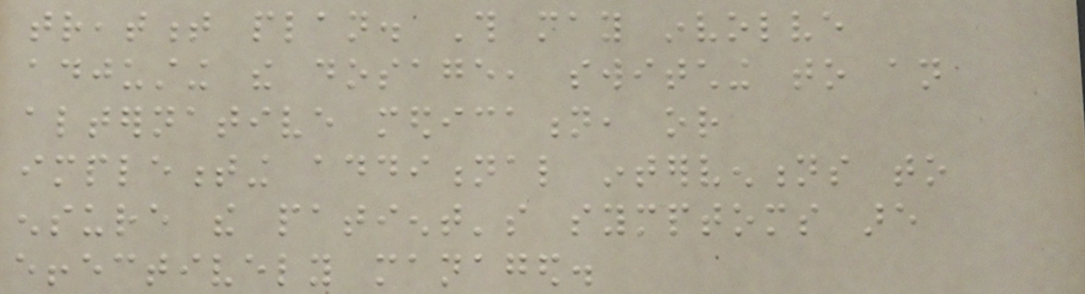treatment plan. This may involve
adjusting the dosage, switching to an
alternative medication, or
implementing additional interventions to
ensure the patient's symptoms are
effectively managed.
